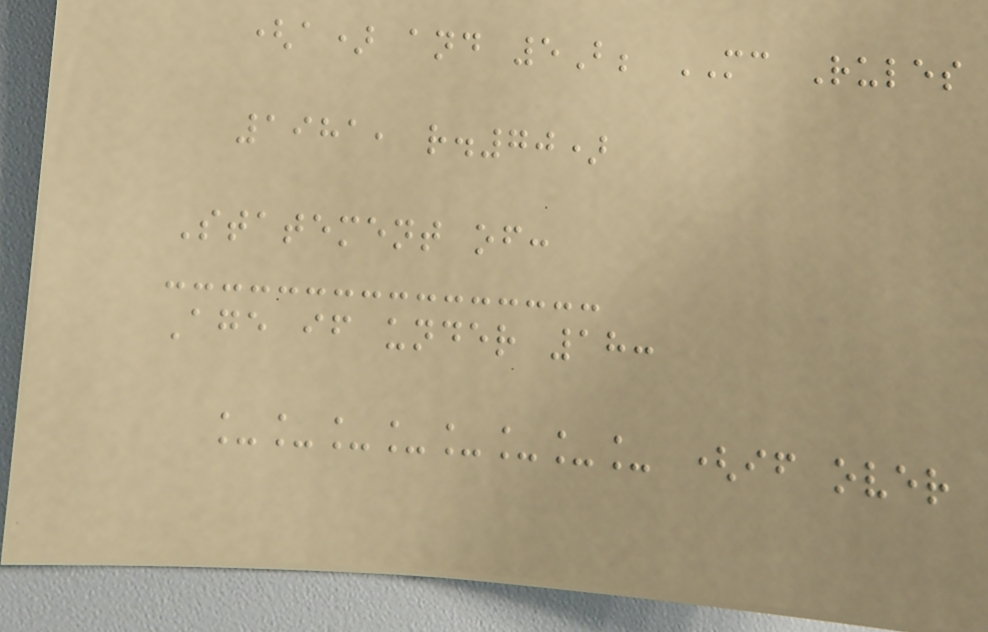(a) and 5B; MC Rules
1981, r.70)
Statement of:
Age if under 18:
________ (if over
